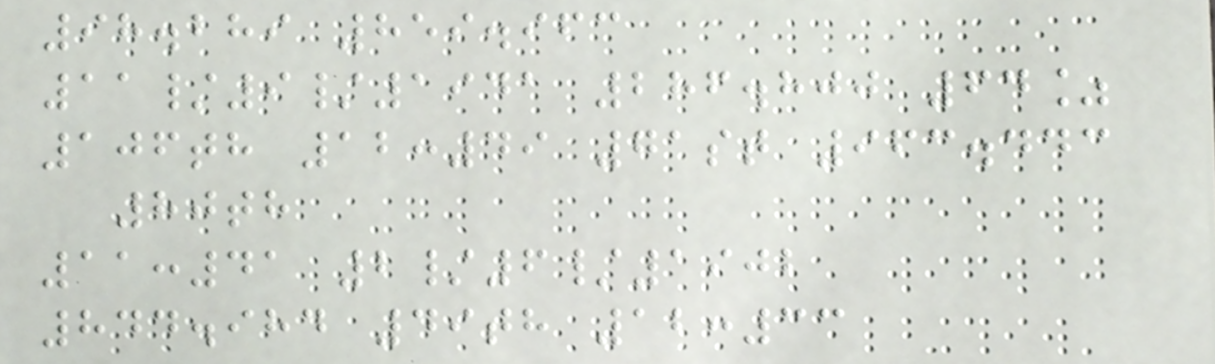98.289 859.963
11/9/1941 286.800 64%
106th 12:49 71st 963.443
80th
11:41 2/6/1902
844.984 49th 12:33
